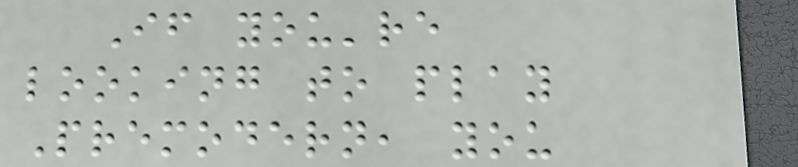If you're
looking to play
Premodern, you
